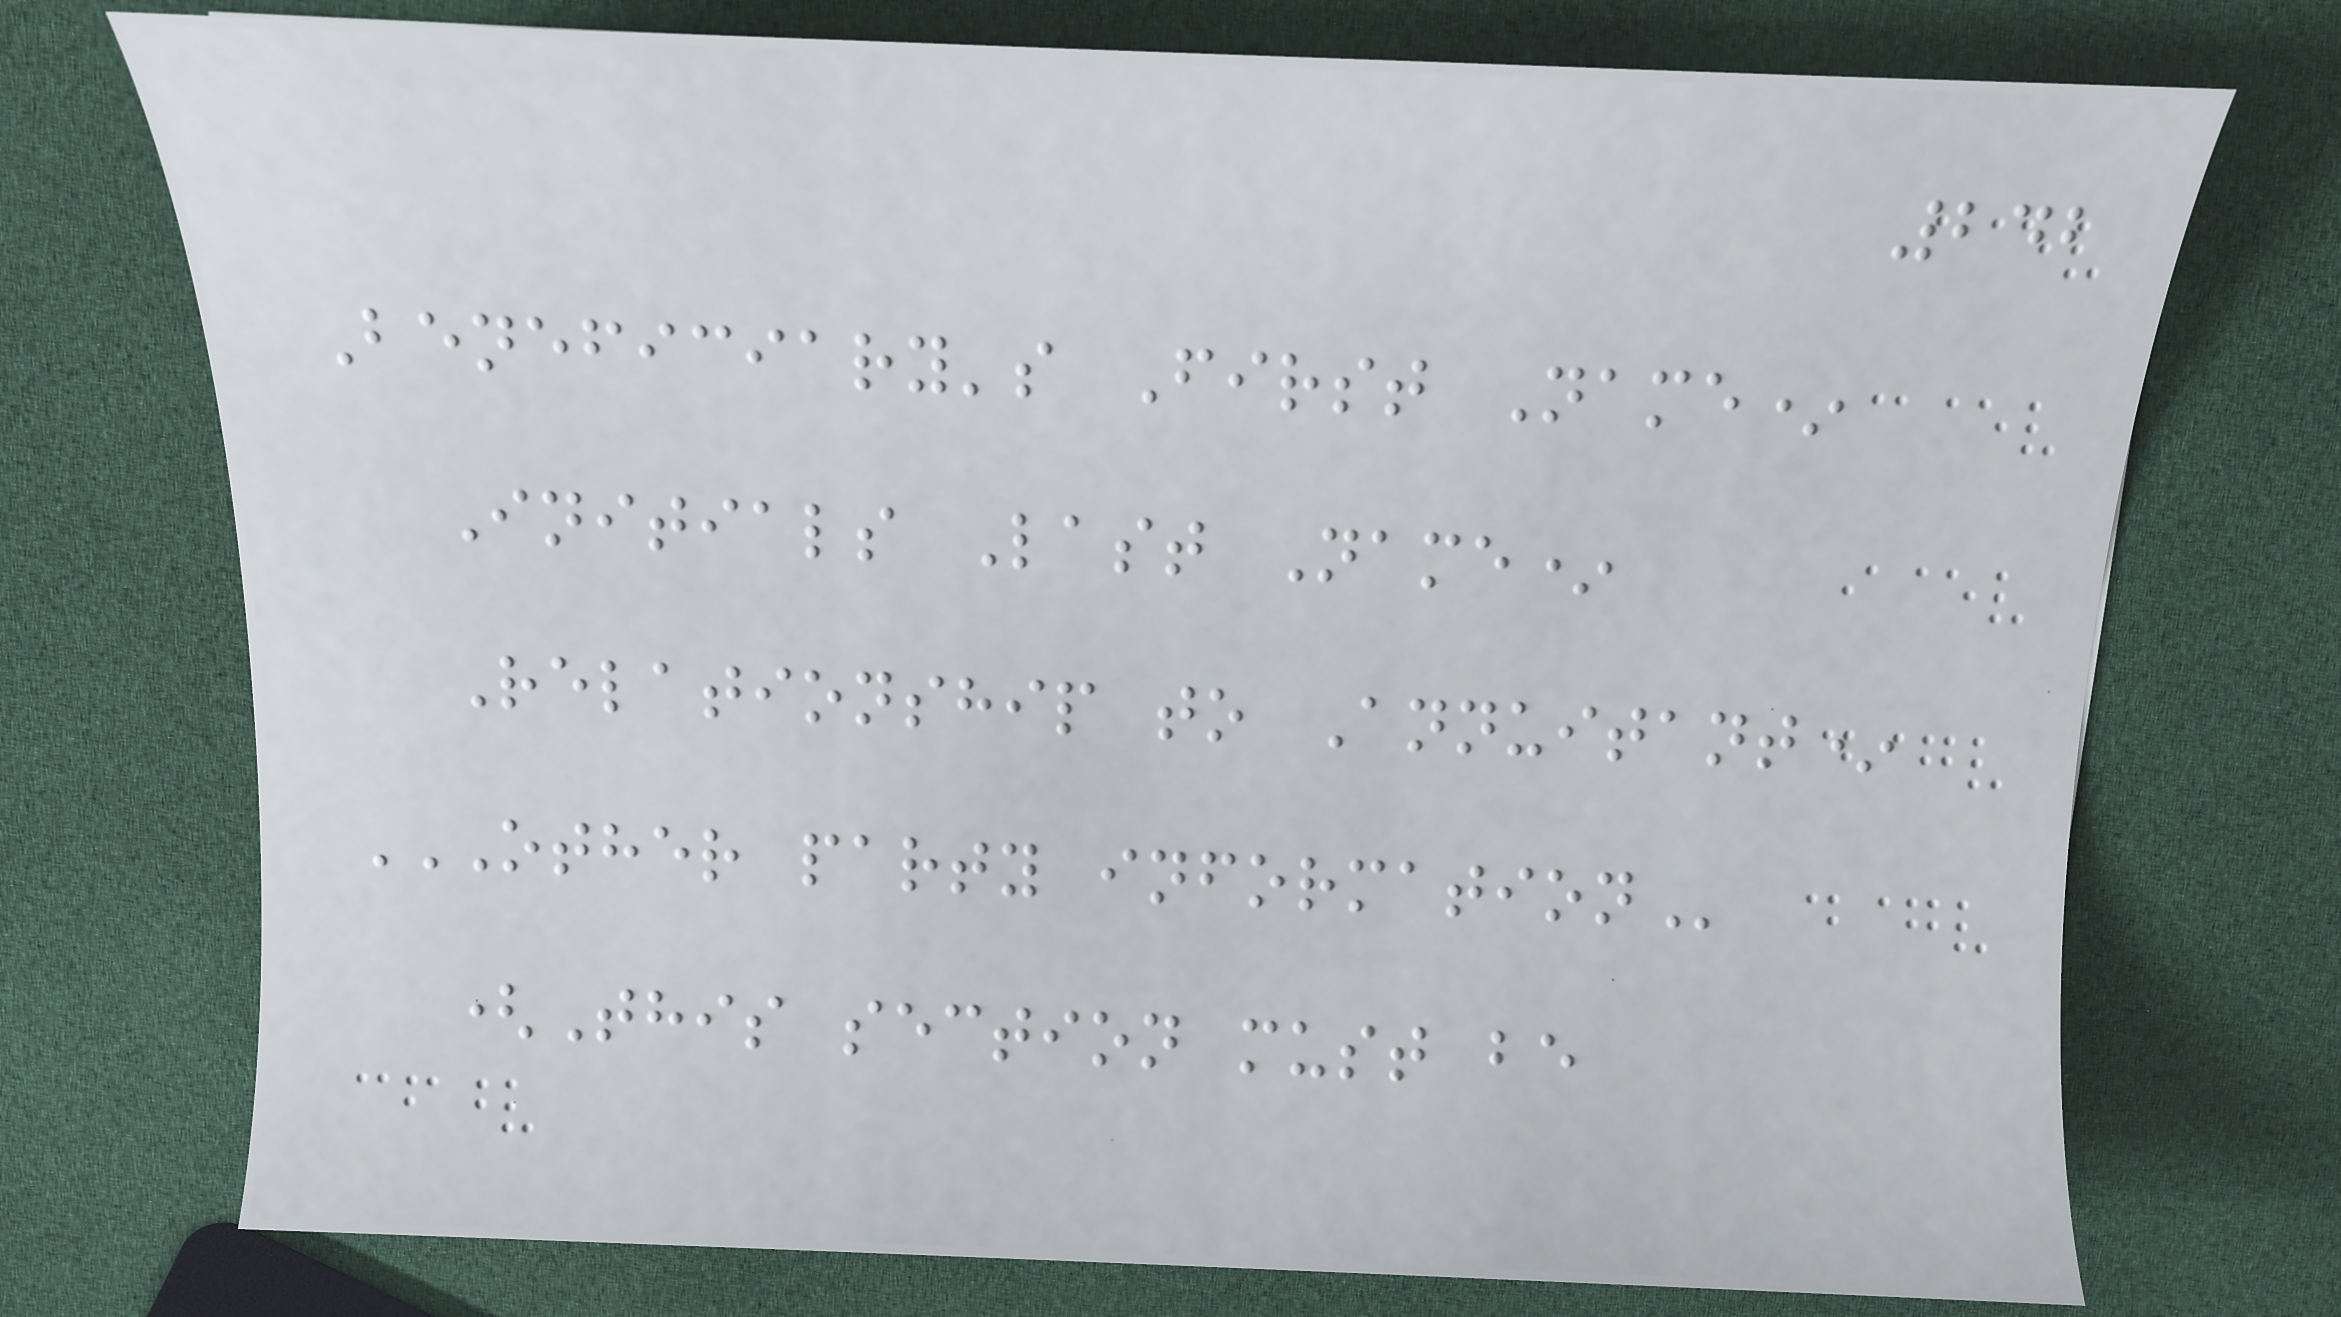242
Beneficiary's First Name*
Initials Last Name*
Relationship to Annuitant*
OTHER PARTY INFORMATION
(This section must be
